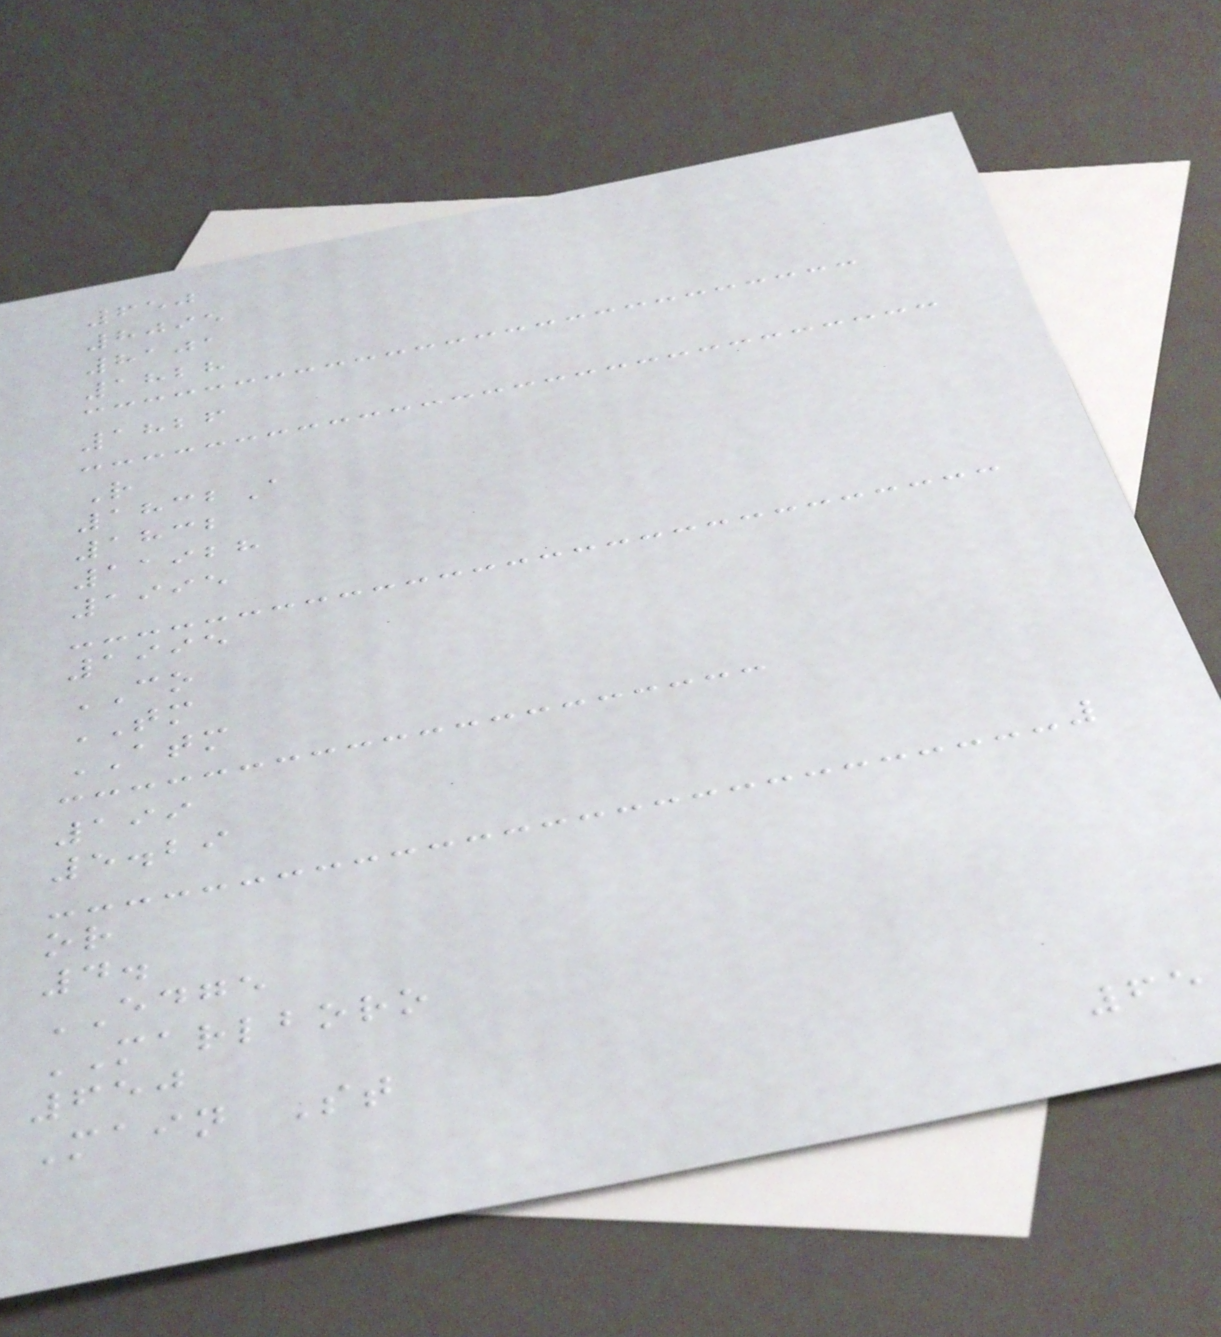650
8095
8101
1828
1826
R
1832A
1832
11928
1995
1995
CO
TM
ATM
199
5.29
or
4.
EDGE
MARLBORO
650
Main St
65
